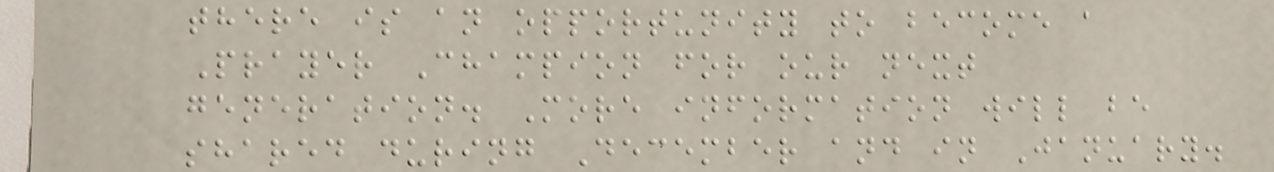there is an opportunity to become a
Prayer Champion for our next
generation. More information will be
shared during December and in January.
